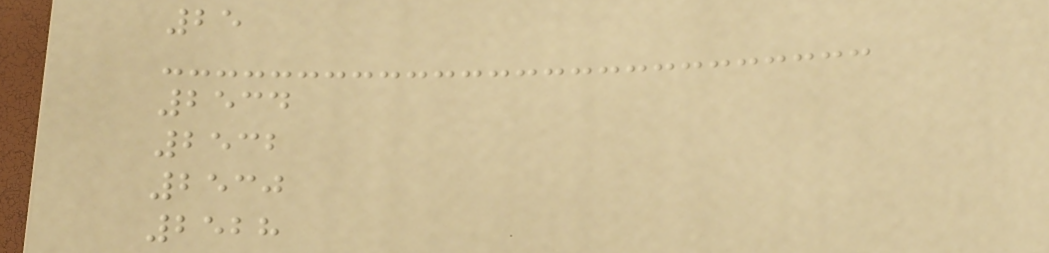25
2534
2532
2530
2528
